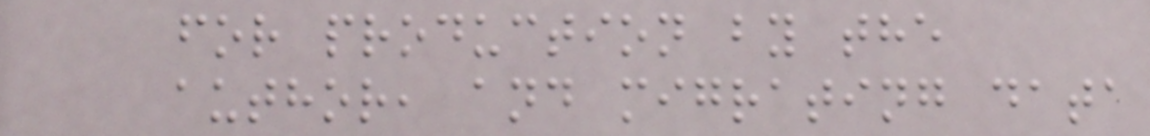for production by the
author, and migrating data
